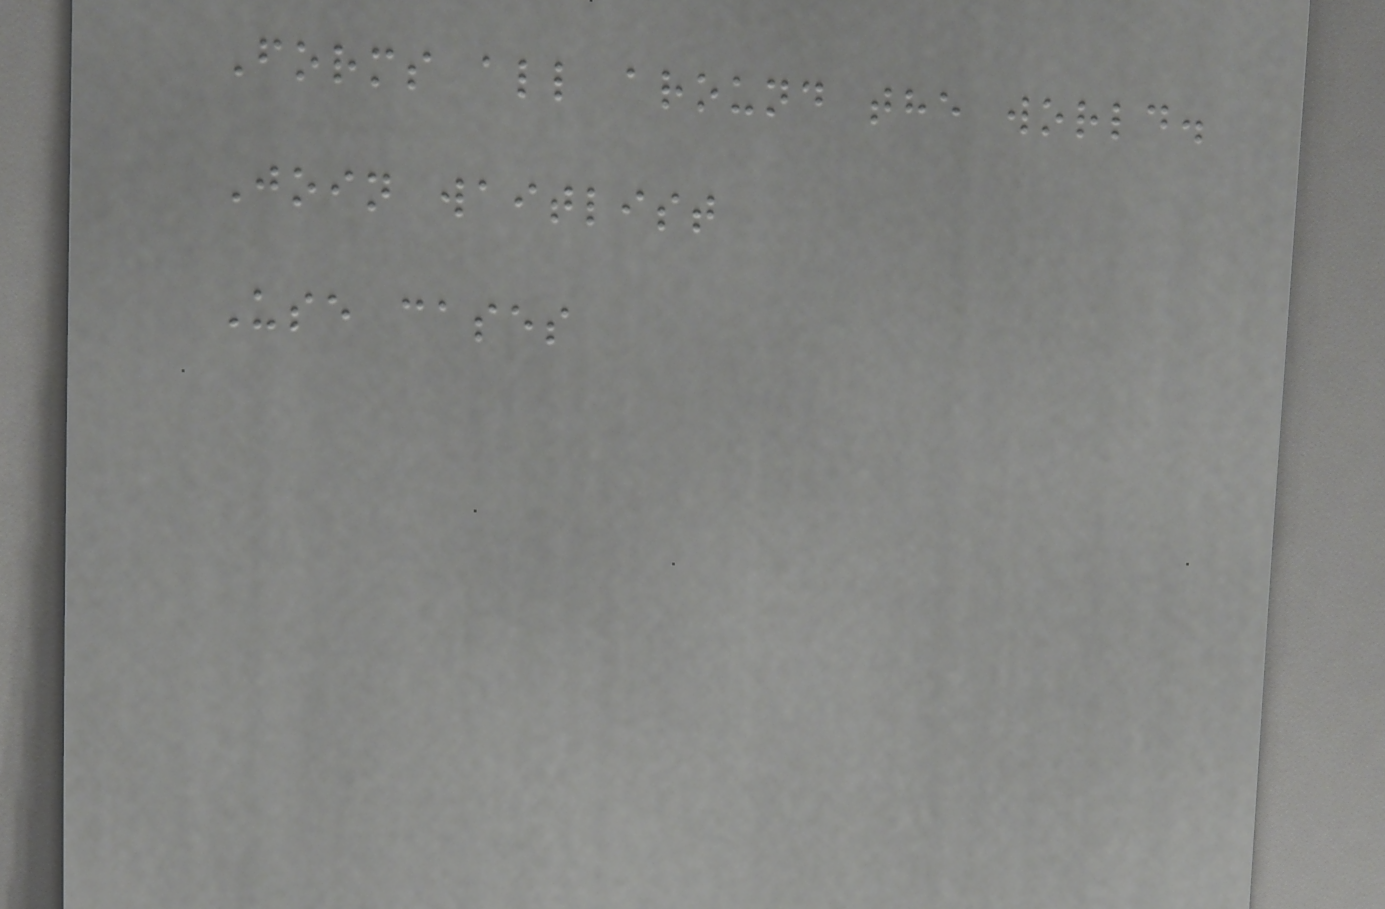Forms all around the world.
Join waitlist
Use cases
